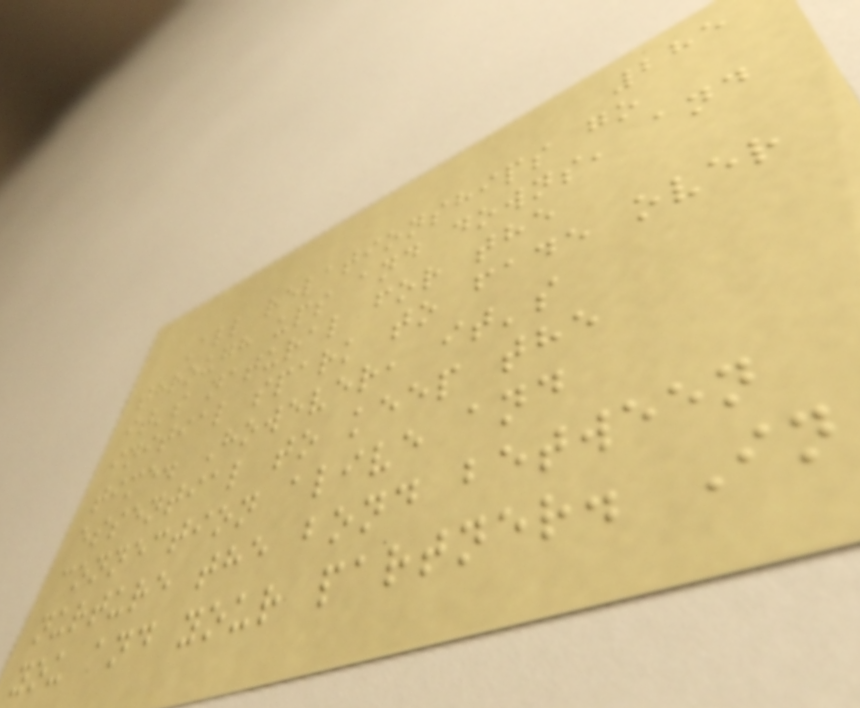285
All relationships go
through ups and downs, and
it's natural for the
initial spark to fade over
time. However, it's
essential to keep the
connection alive and
nurture the bond between
you and your partner. In
